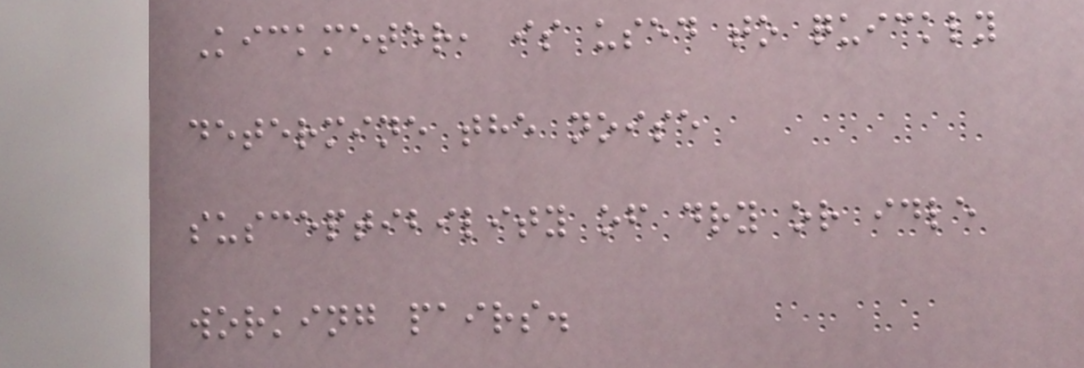Kickmeter, is used to quickly
determine the noise
susceptibility of dry or idle
working pairs.
